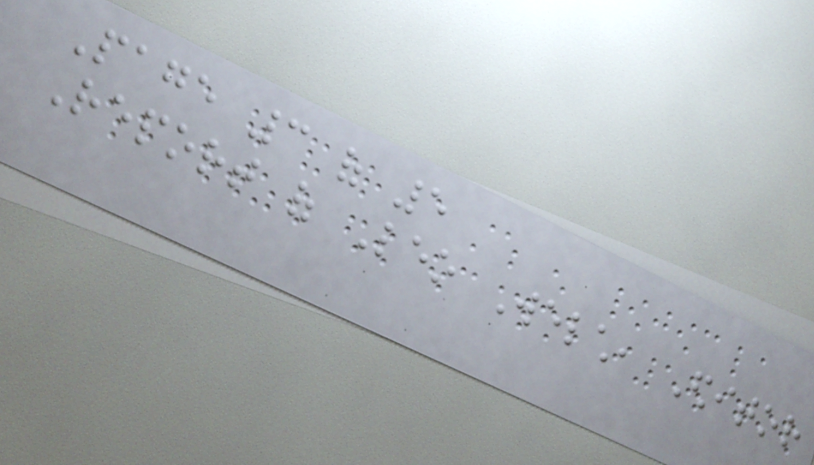Page 3 of 5
Report of Leo Welch, Editor
